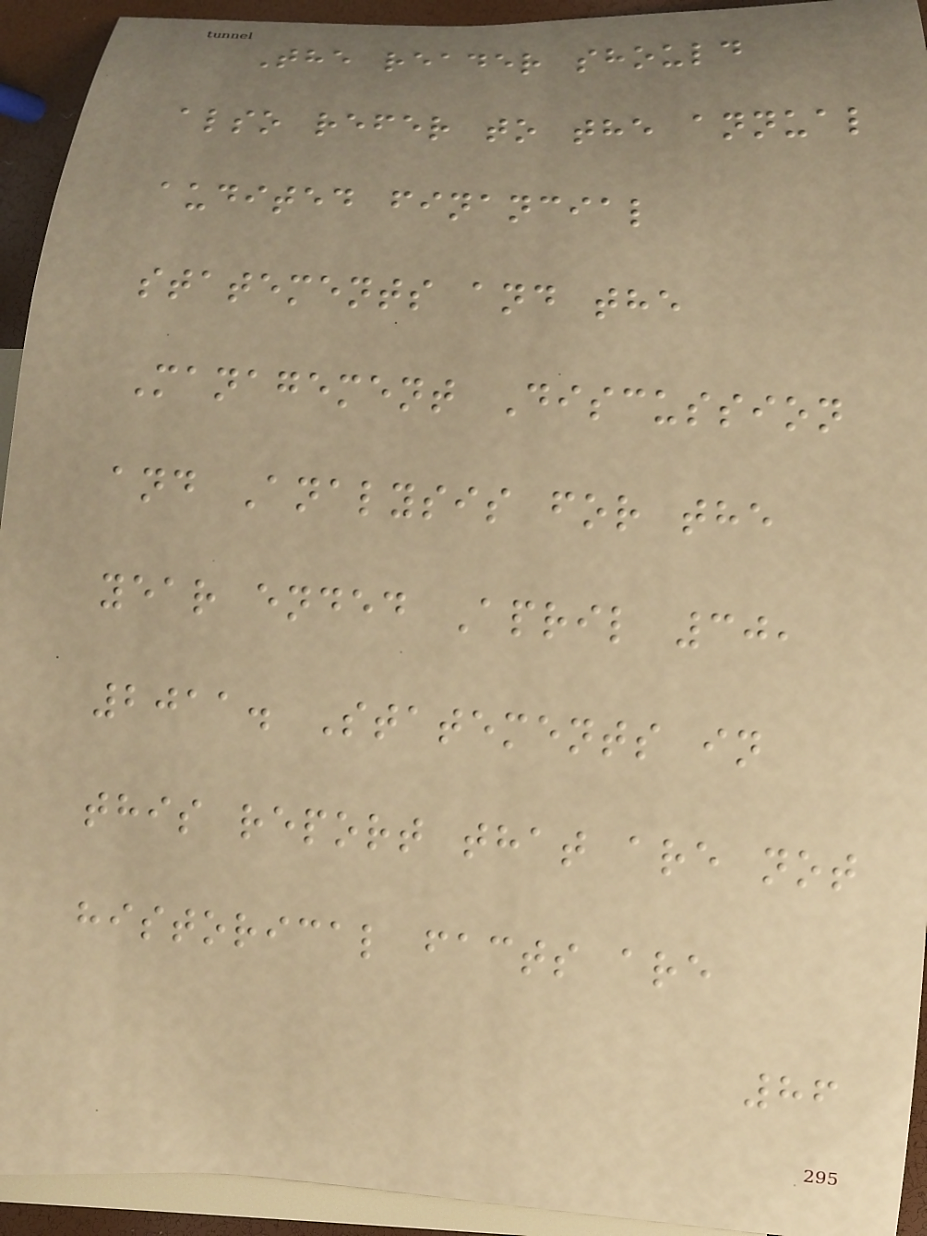The reader should
also refer to the annual
audited financial
statements and the
Management Discussion
and Analysis for the
year ended April 30,
2011. Statements in
this report that are not
historical facts are
86
